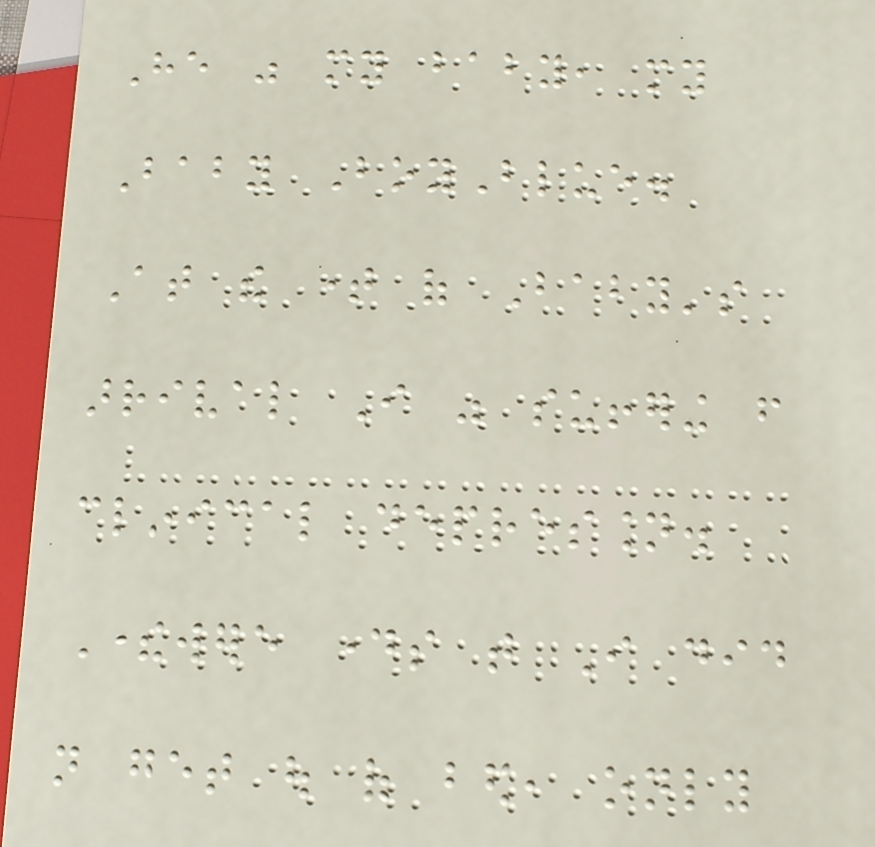He was my baby, my
Baby BoyBlue.
At the time of Baby's
arrival I was suffering from
clinical depression.
Therewere days that I did
not get out of bed, only
